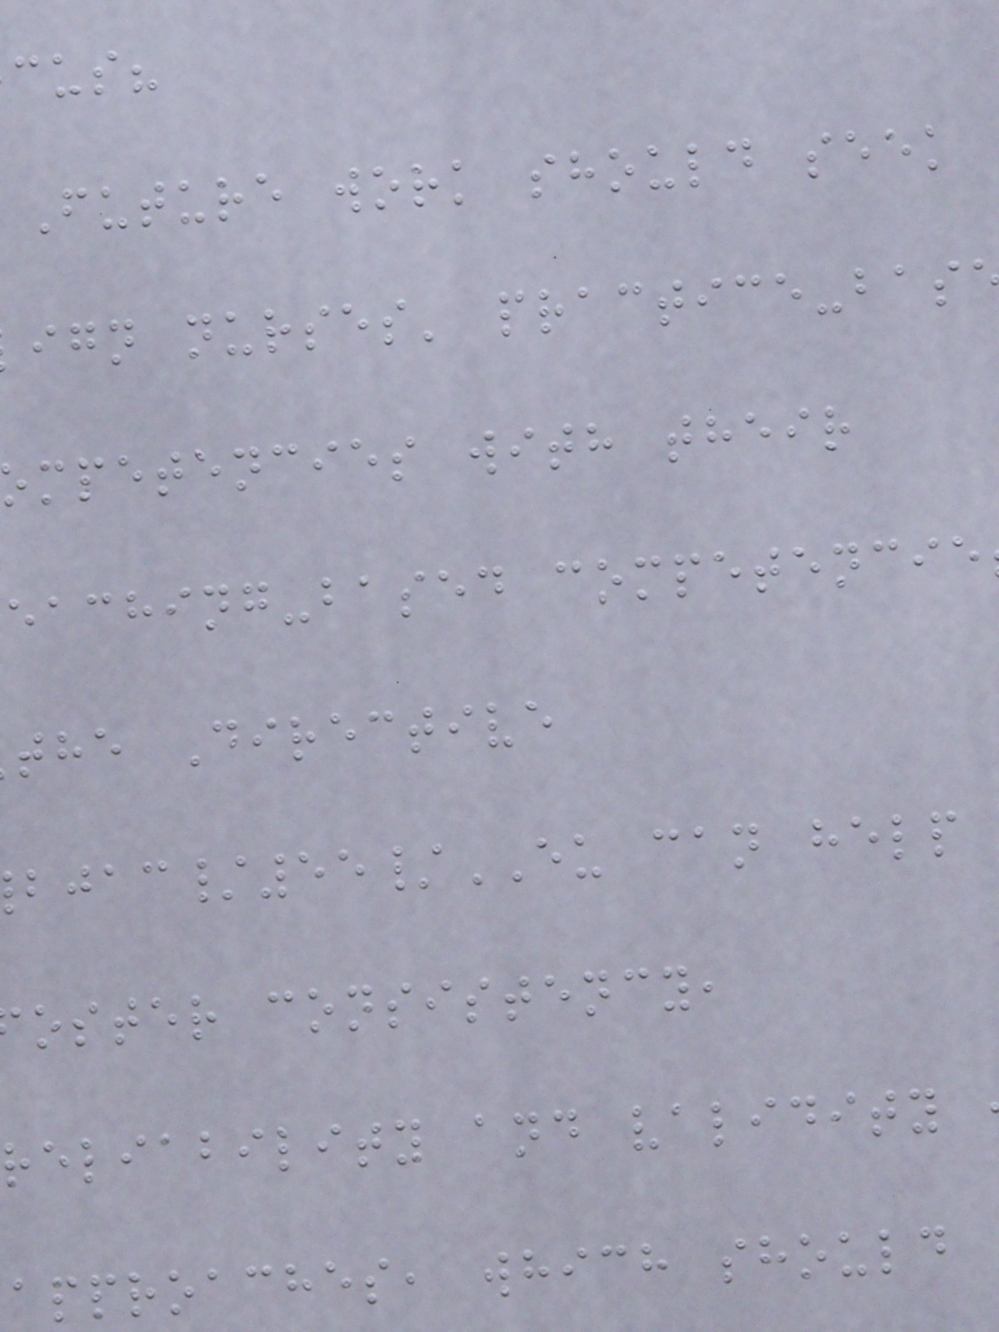cus?
Future work should seek
ign nurses' practice-bas
mpetencies with their
eaching-based competencie
the Directive
/55/EU can help
oster consistency,
reliability and validity
approaches, which should
